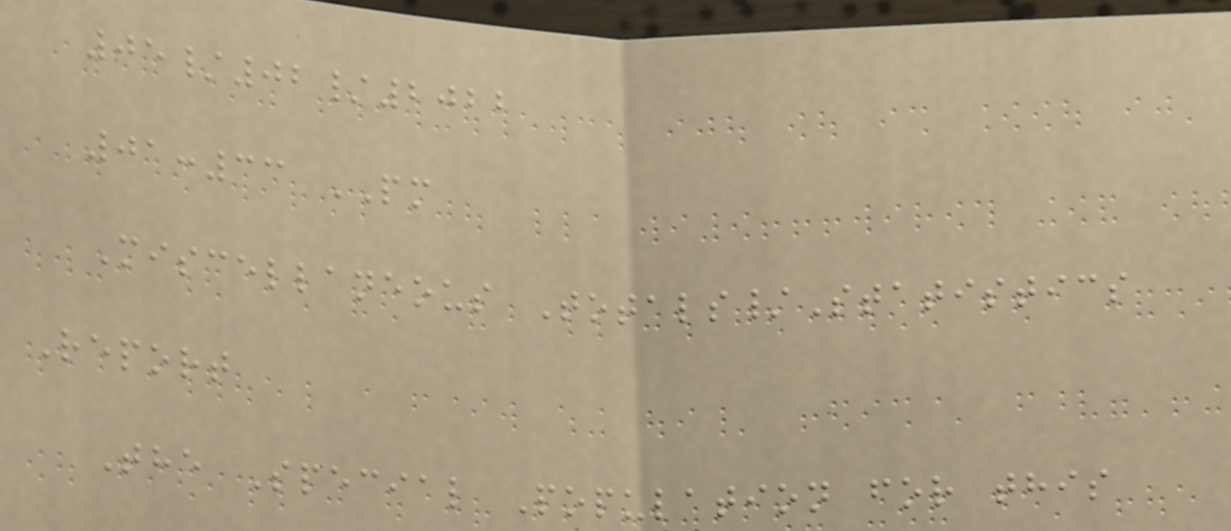05/02/2022
01:33 PM
Miscellaneous Totals/Statistics
Report
The Special Population for this
